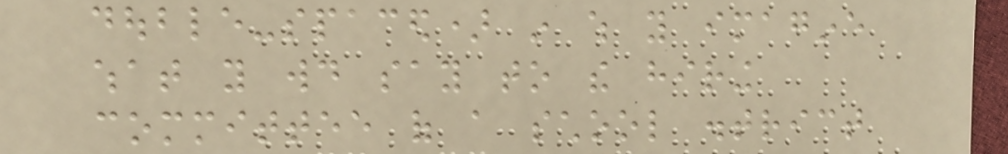double-spaced) in which you imagine
what you would say to the hiring
committee of a school district
